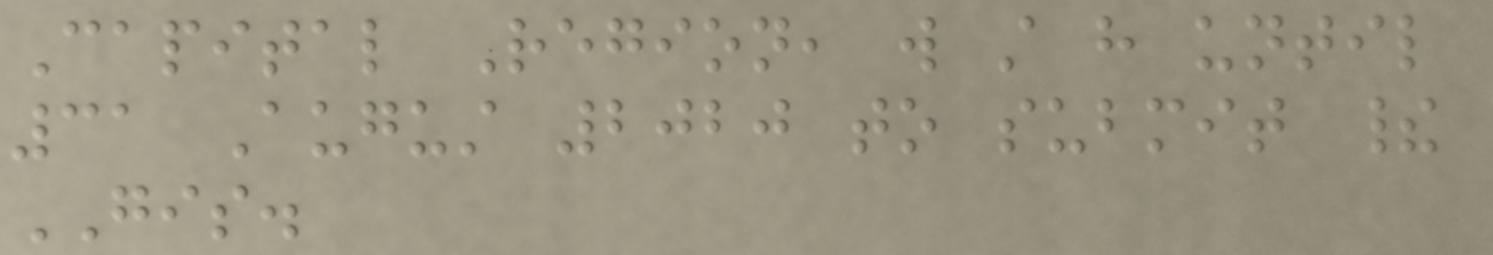Capital Region, will still have until
31 August 2020 to submit their
GIS.
